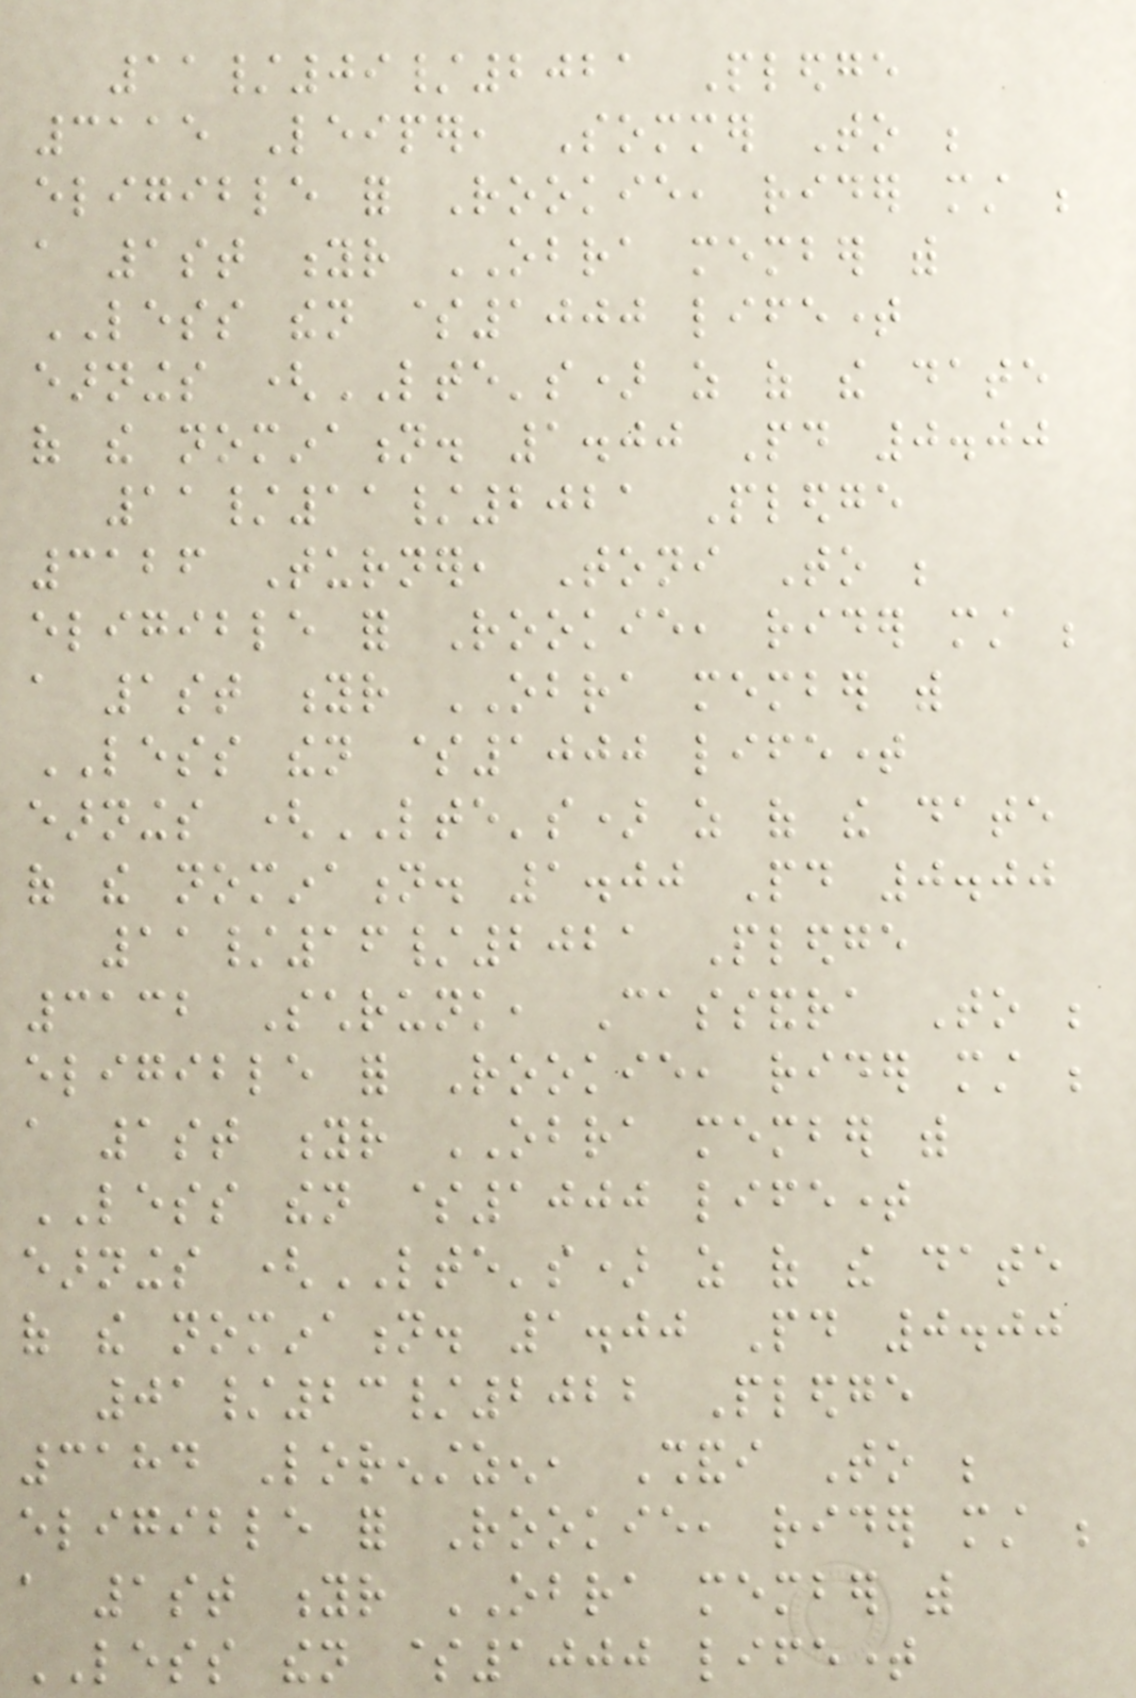11/09/2021 Pledge
3115 Leiper, Sommer To be
eligible for Rookie, rider must be
a 1st yr OBRA member with
LESS then $1000 lifetime
earnings (LTE's) as of the date
of the nomination. 1.00 Paid 0.00
11/11/2021 Pledge
3126 Turner, Toni To be
eligible for Rookie, rider must be
a 1st yr OBRA member with
LESS then $1000 lifetime
earnings (LTE's) as of the date
of the nomination. 1.00 Paid 0.00
11/16/2021 Pledge
3132 Schrunk, Cassandra To be
eligible for Rookie, rider must be
a 1st yr OBRA member with
LESS then $1000 lifetime
earnings (LTE's) as of the date
of the nomination. 1.00 Paid 0.00
01/23/2022 Pledge
3184 Lorenstzen, Shandi To be
eligible for Rookie, rider must be
a 1st yr OBRA member with
LESS then $1000 lifetime
